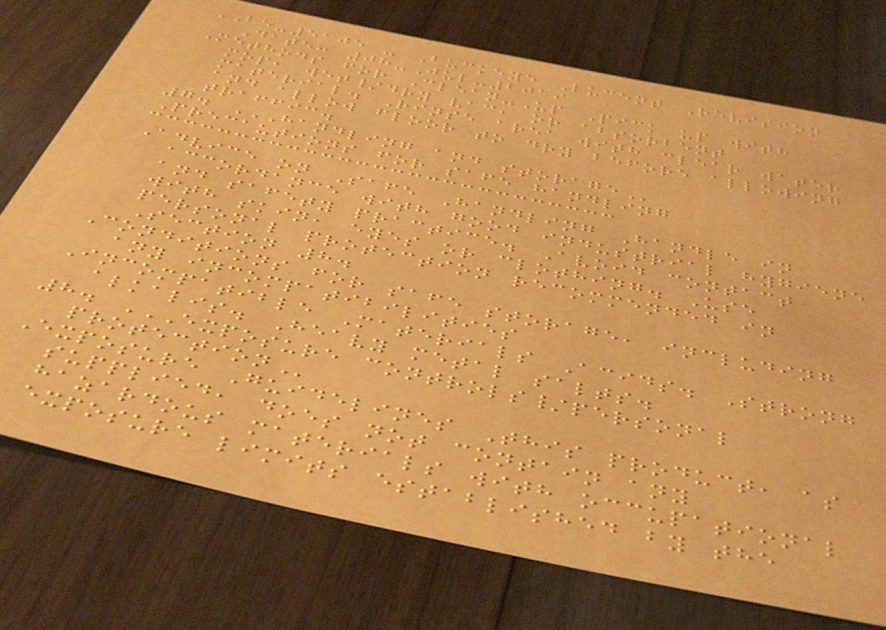BE-5105 - Buckeye Lucent Revision
Date: 08-Jul-2019
Methods for Clean-Up Pick up with
mop, wet/dry vac, or absorbent
material. Rinse area with clear water
and allow floor to dry before allowing
traffic.
7. HANDLING AND STORAGE
Precautions for safe handling
Advice on Safe Handling Handle in
accordance with good industrial hygiene
and safety practice. Avoid contact
with skin, eyes or clothing. Use
personal protection recommended in
Section 8.
Conditions for safe storage, including
any incompatibilities
Incompatible Materials Acids. Strong
alkalis. Heavy metal salts.
8. EXPOSURE CONTROLS/PERSONAL
PROTECTION
Exposure Guidelines This product, as
supplied, does not contain any
hazardous materials with occupational
exposure limits established by the
